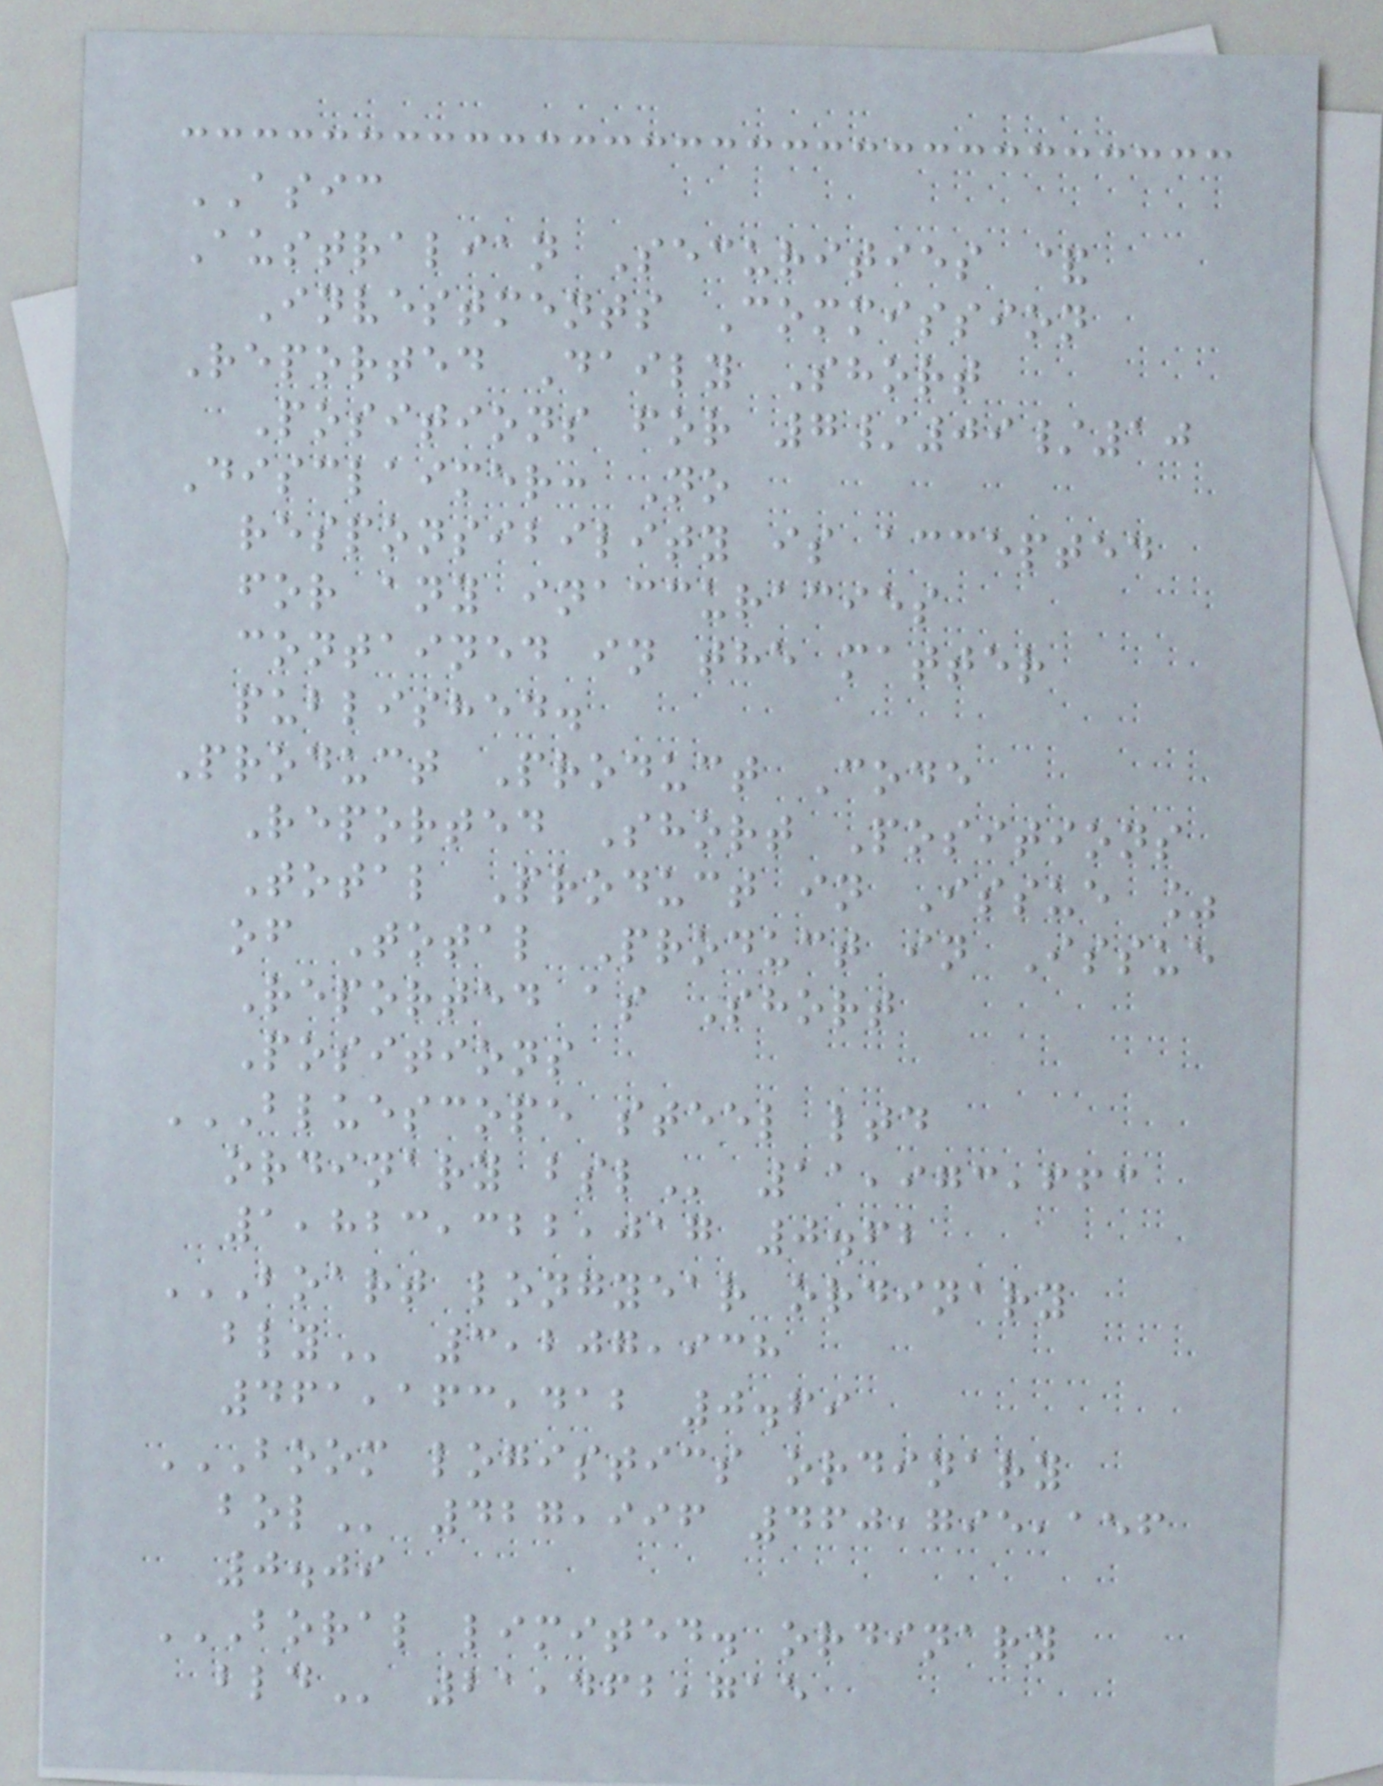ASIC
Australian Securities &
Investments Commission
Reported Daily Short
Positions for 7/09/10
Disclaimer: No
responsibility is accepted
for any inaccuracies
contained in the matter
published.
Product Product Code
Reported Short Positions
Total Product in Issue %
of Total Product in Issue
Reported as Short
Positions
BLUESCOPE STEEL LTD
ORDINARY BSL 11,973,663
1,823,322,017 0.62
BOART LONGYEAR ORDINARY
BLY 3,207,938
461,163,412 0.69
BOOM LOGISTICS ORDINARY
BOL 427,996 460,795,156
0.09
BORAL LIMITED. ORDINARY
BLD 21,462,715
